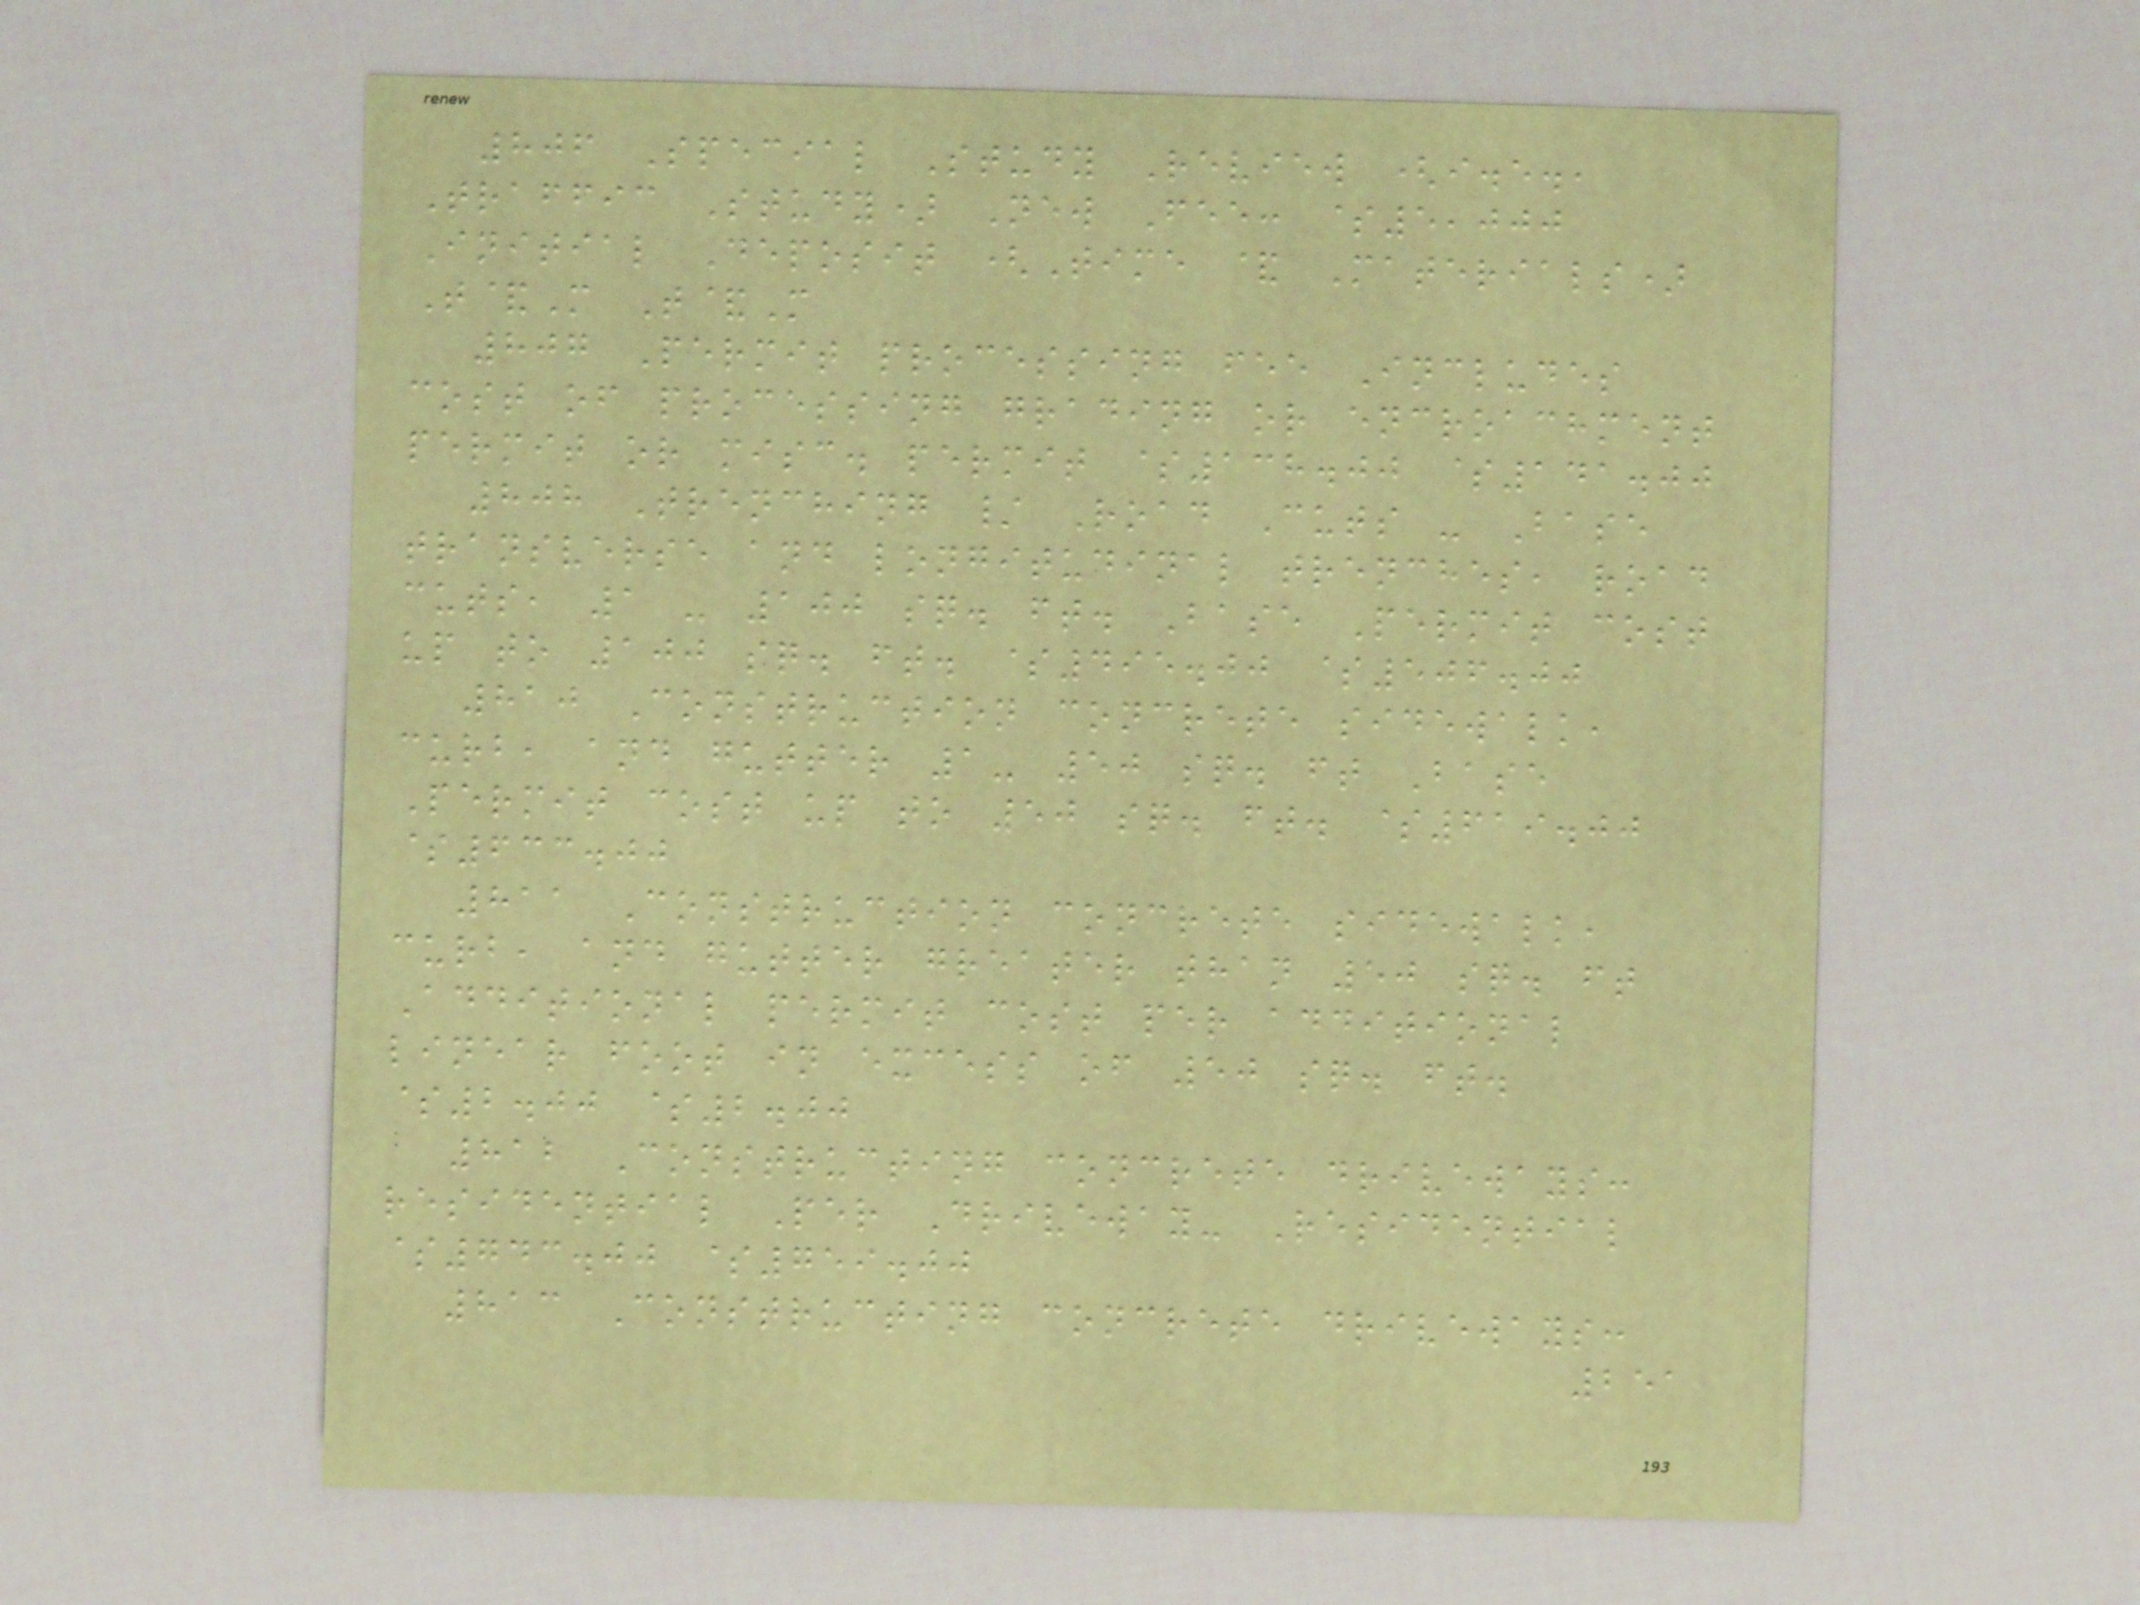806 Special Study Review (i.e.,
Traffic Study) New Fee: $5,000
Initial Deposit (Time & Materials)
T&M T&M
807 Permit processing fee Includes
cost of processing grading or encroachment
permit or misc. permit $138.00 $141.00
808 Trenching / Road Cuts - Base
transverse and longitudinal trenches, road
cuts, 1 - 100 sq. ft. Base Permit cost
up to 100 sq. ft. $495.00 $506.00
810 Construction concrete sidewalk,
curb, and gutter 1- 50 sq. ft Base
Permit cost up to 50 sq. ft. $619.00
$633.00
811 Construction concrete sidewalk,
curb, and gutter greater than 50 sq. ft
Additional permit cost per additional
linear foot in excess of 50 sq. ft.
$2.00 $2.00
812 Constructing concrete driveways:
residential Per Driveway- Residential
$743.00 $759.00
813 Constructing concrete driveways:
251
